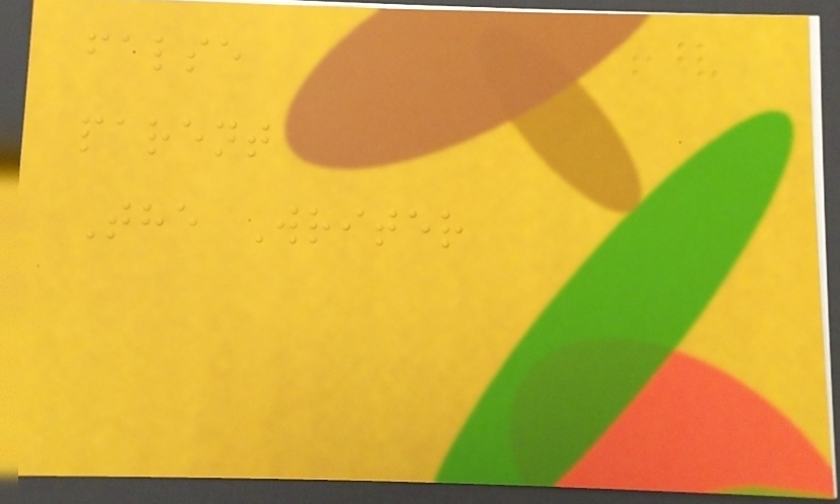false
parent
The Writer
